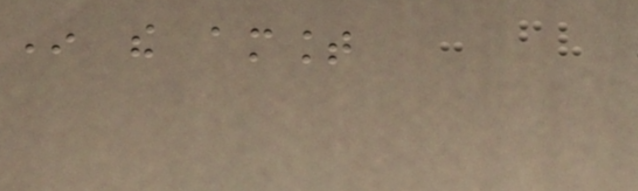In the amount
